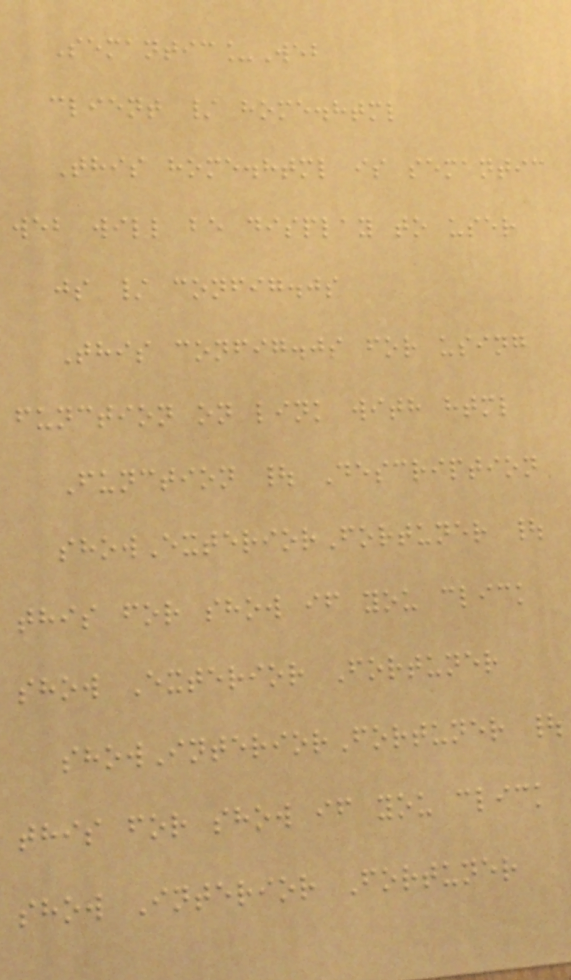Semantic_Web
client / home.html
This home.html is semantic
web will be display to user
js / config.js
This config.js for using
function on link with html
Function | Description
showExteriorFortuner |
this for show if you click
show Exterior Fortuner
showInteriorFortuner |
this for show if you click
show Interior Fortuner
